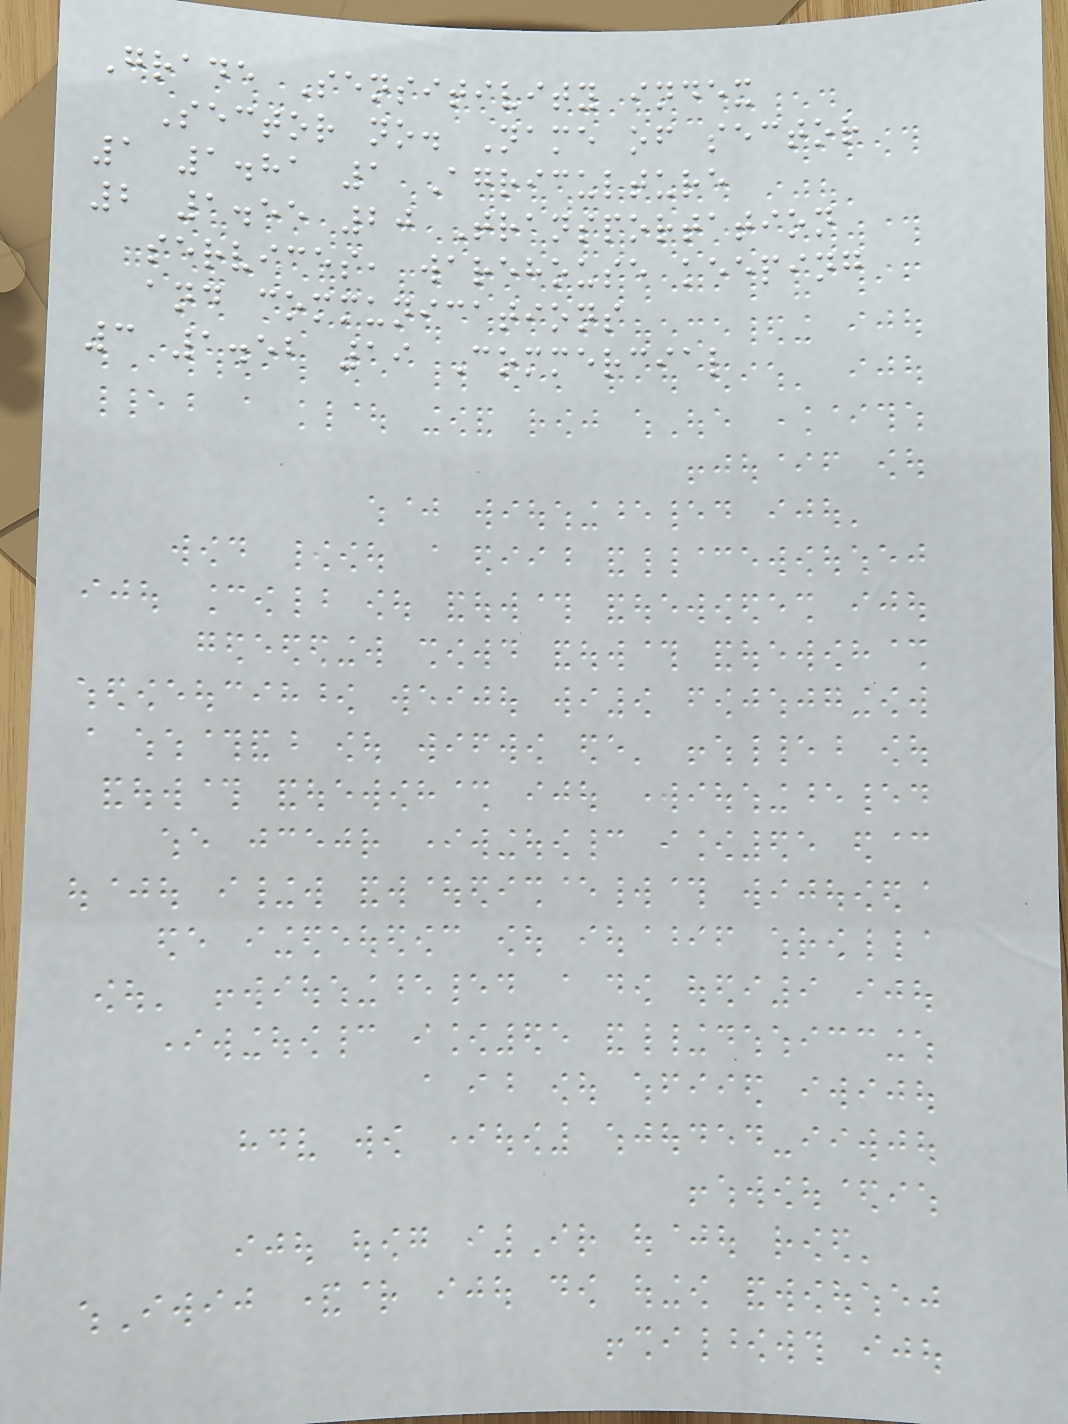Grade Sensitivity index
Sector no. Name of sector
1 1.81 1 Agriculture
2 1.55 20 Transportation
services, warehouse keeping
and communications
3 1.52 19 Commercial
